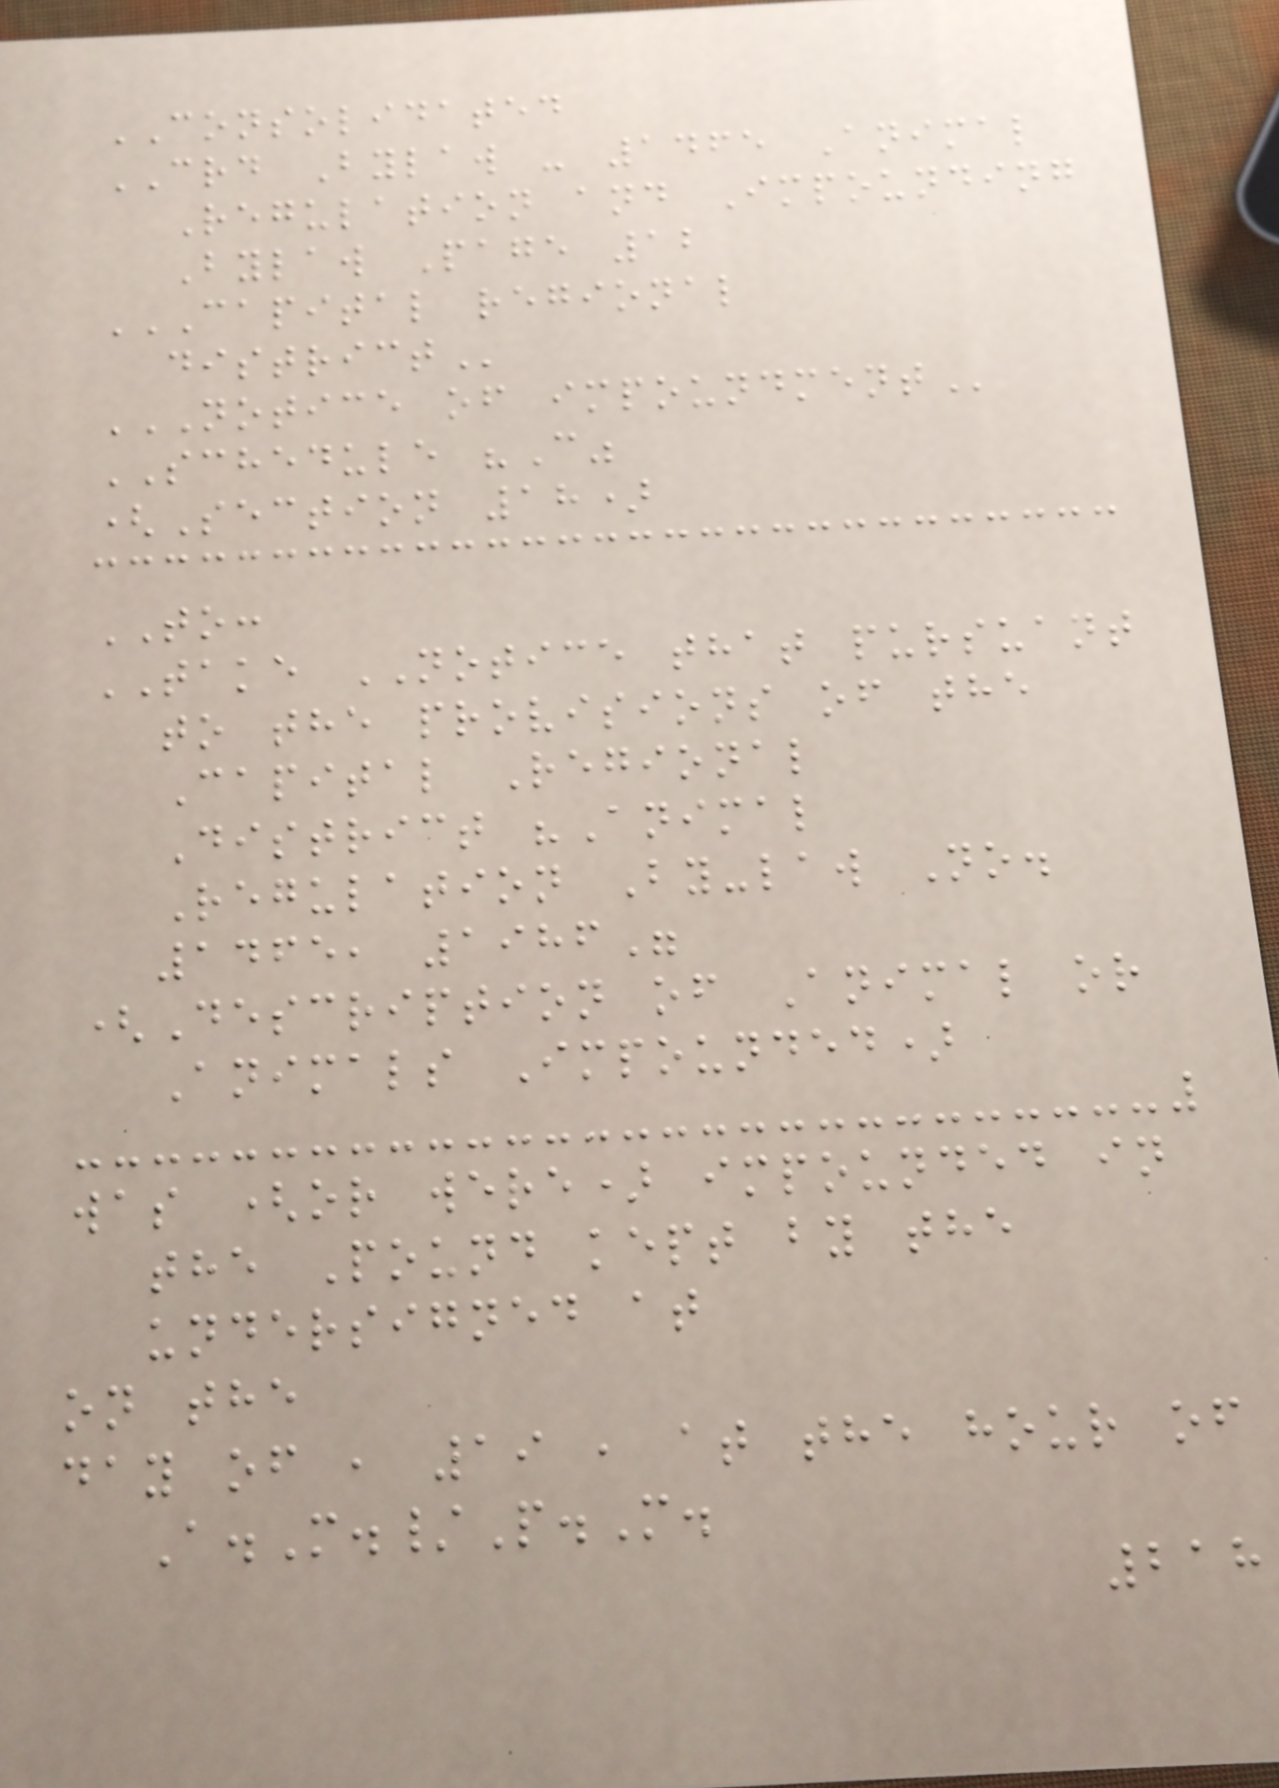CONSOLIDATED
CRD Bylaw - 1465 Animal
Regulation and Impounding
Bylaw Page 12
CAPITAL REGIONAL
DISTRICT
NOTICE OF IMPOUNDMENT
SCHEDULE "C"
(Section 18)
TO:
TAKE NOTICE that pursuant
to the provisions of the
Capital Regional
District "Animal
Regulation By-law No.
1465, 1986"
(Description of Animal or
Animals Impounded)
was (or were) impounded in
the Pound kept by the
undersigned at
on the
day of , 19 , at the hour of
A.M./P.M.
218
